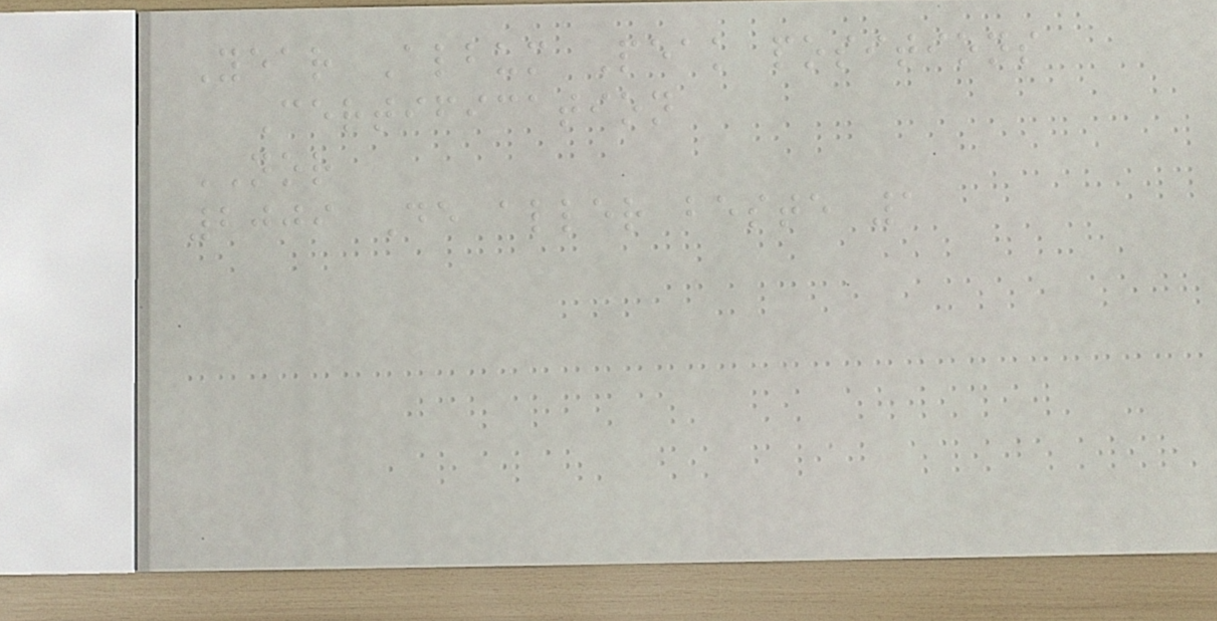Year Album Peak positions
Certification
NOR
2009 De aller beste 1
